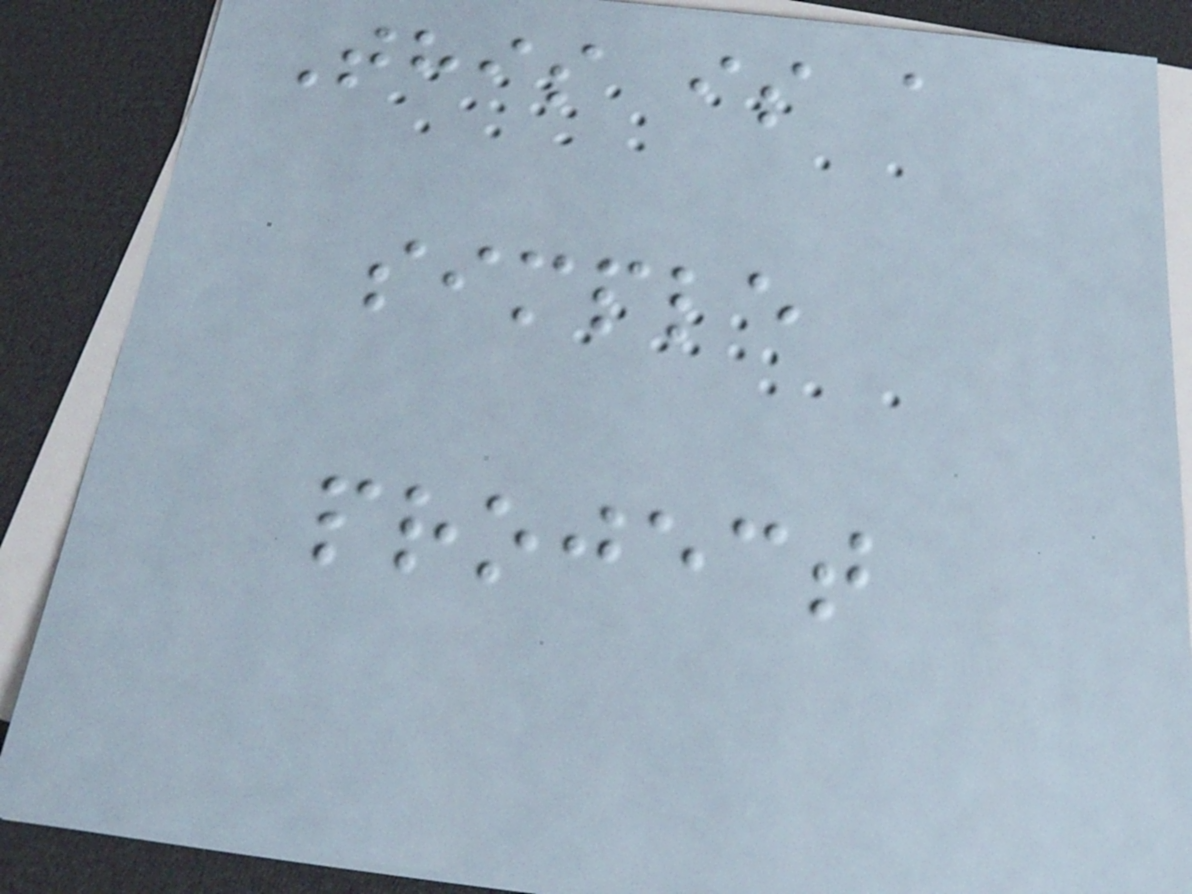This is a
simple
project
